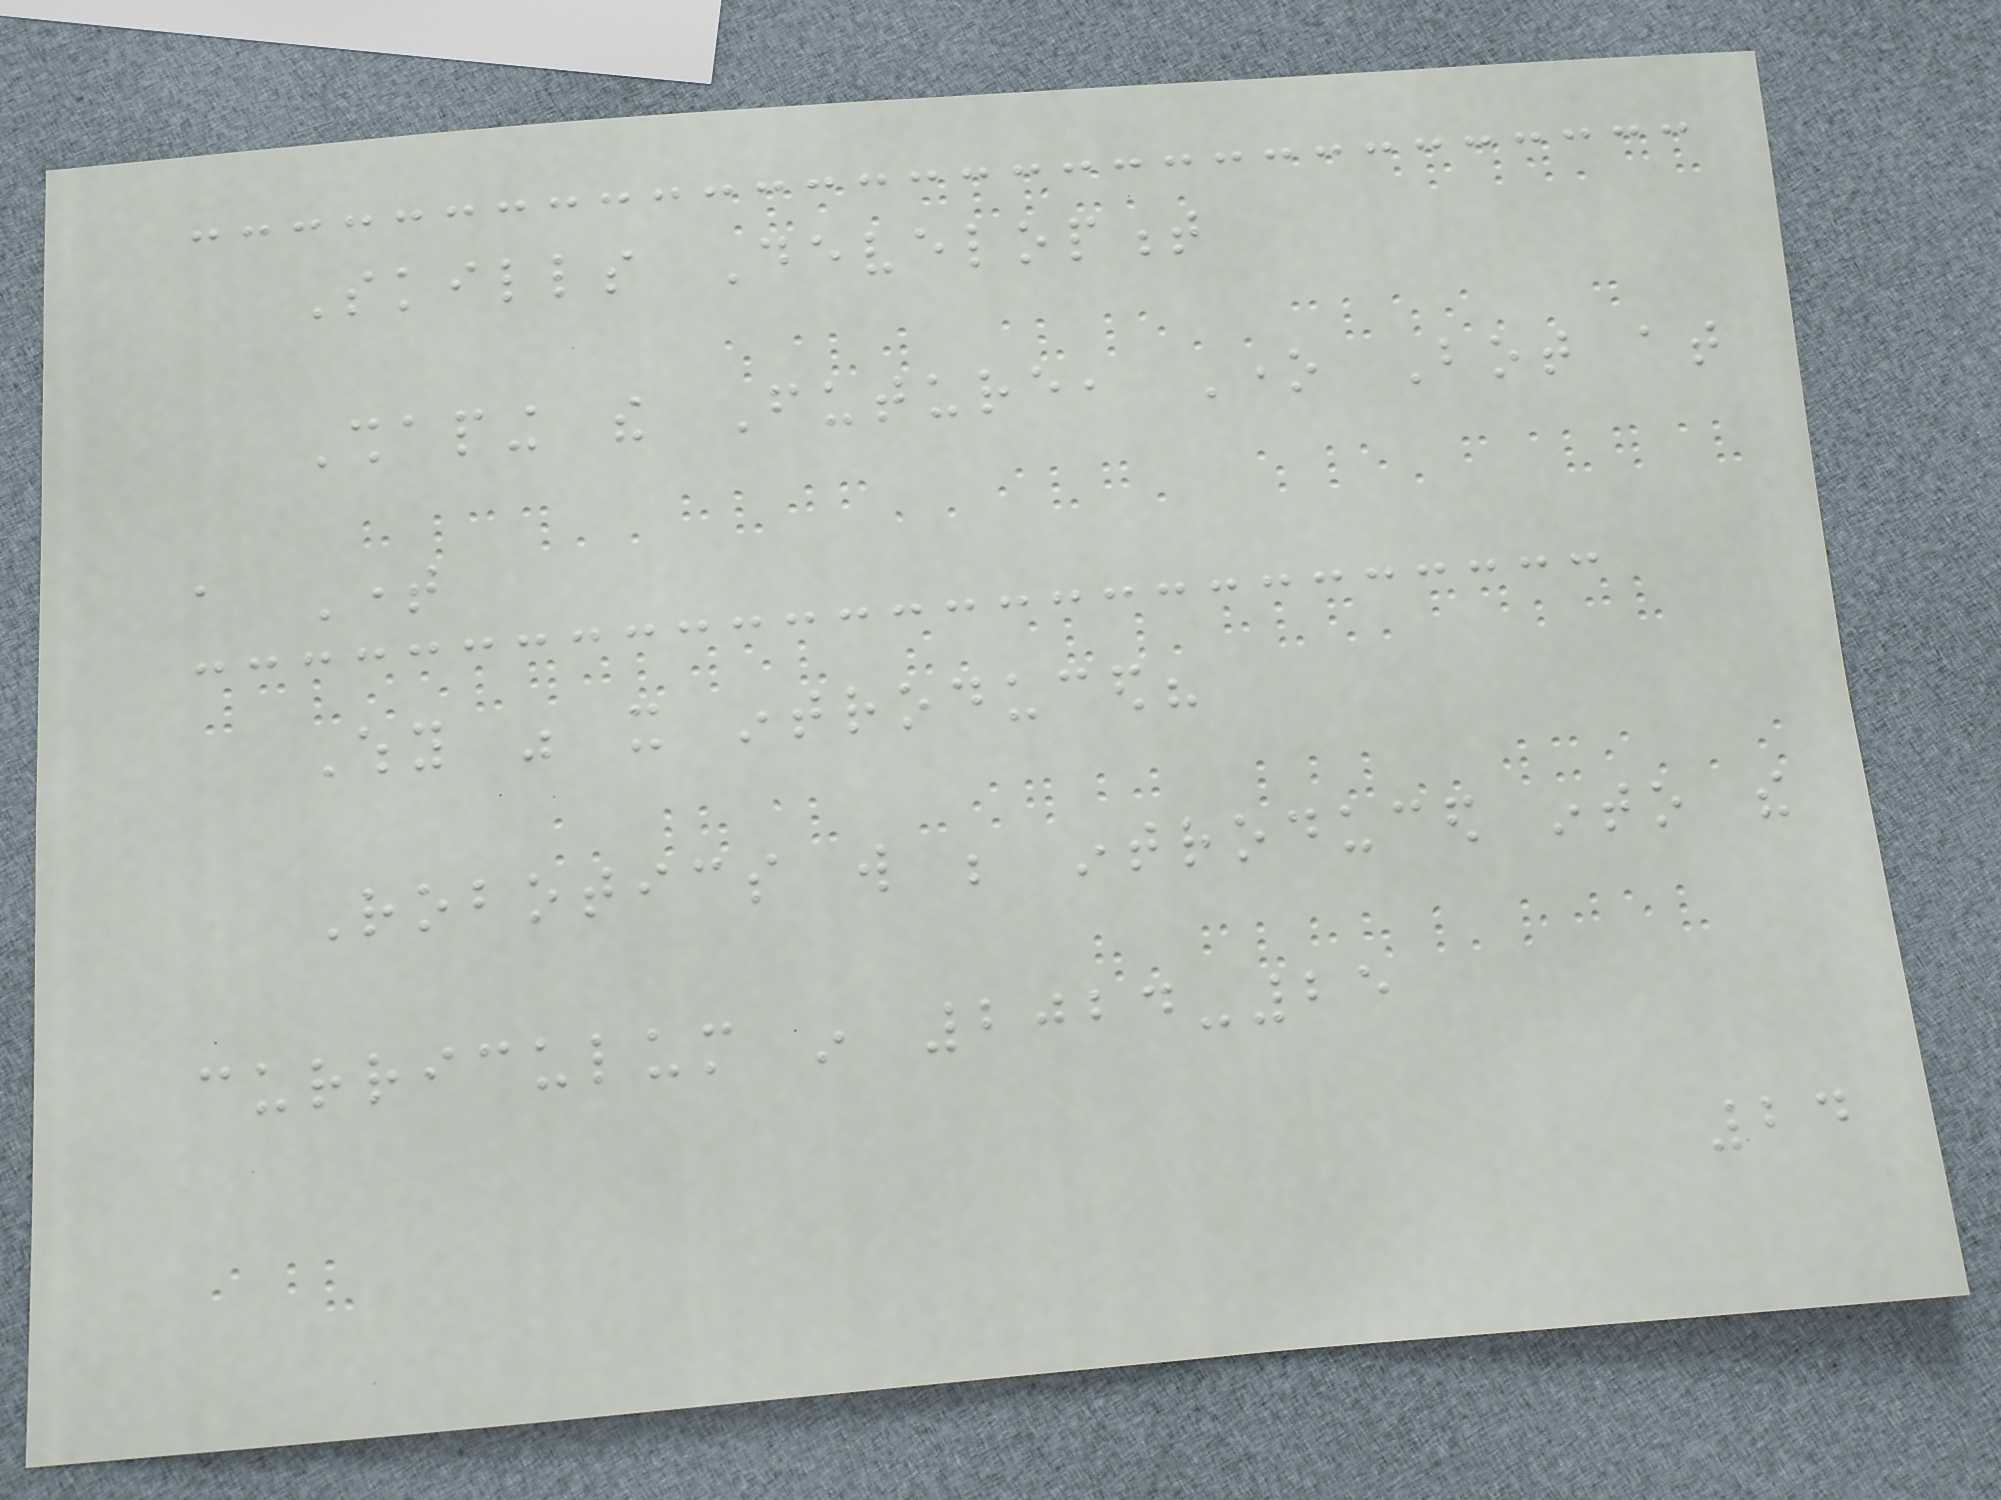Skills Development
Shaping the Future, One Bot at
a Time
Why was it introduced?
Robotics will be introduced into the
curriculum in 2024-25
24
